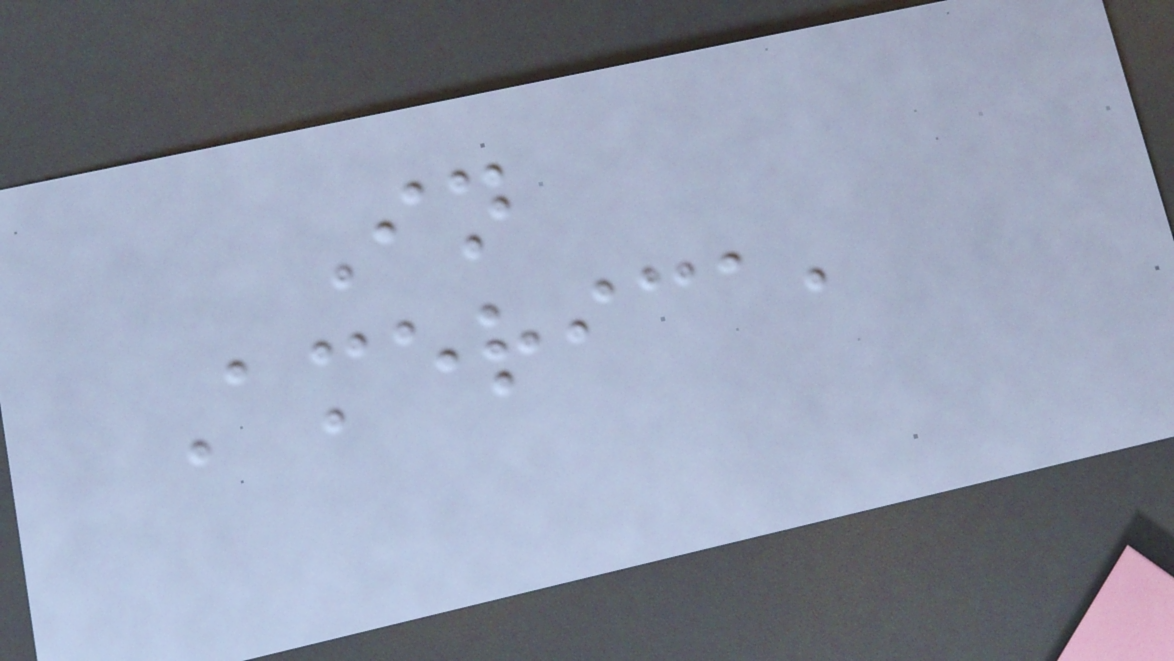In
America,
